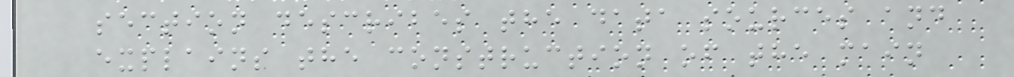section describes the data sources and
explains the construction of the main
